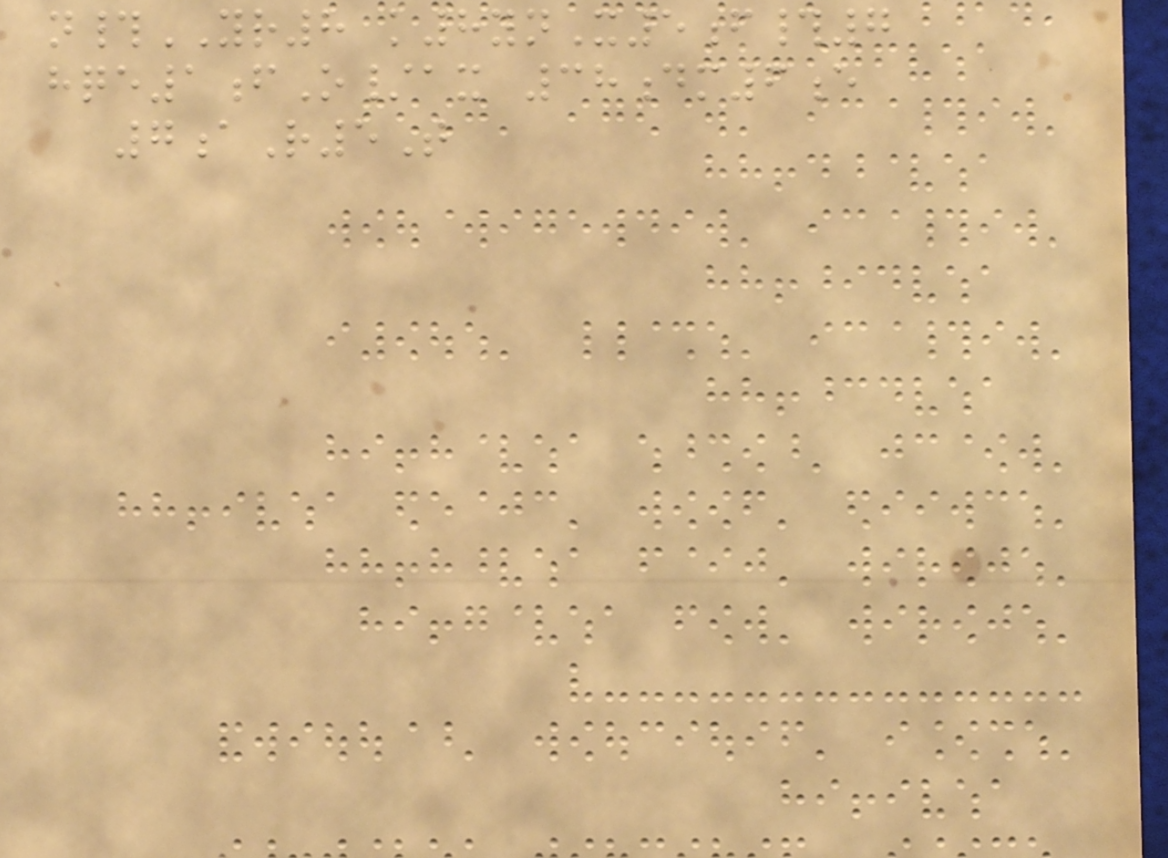n#YR8 k8ynX5f#7
hqe1fO/ax 38dm6e
7aR5T
